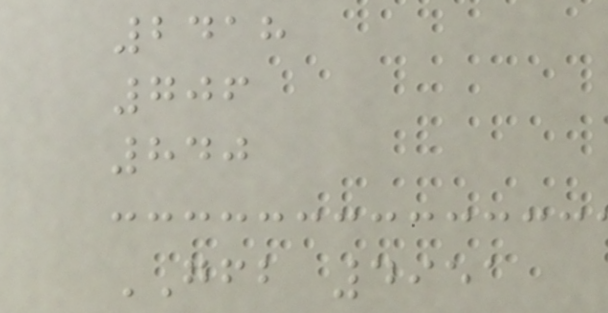2418
706
840
GFB 4951
